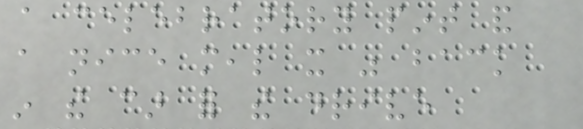a celebratory pint and
a nice meal it was back
in the car for the drive
